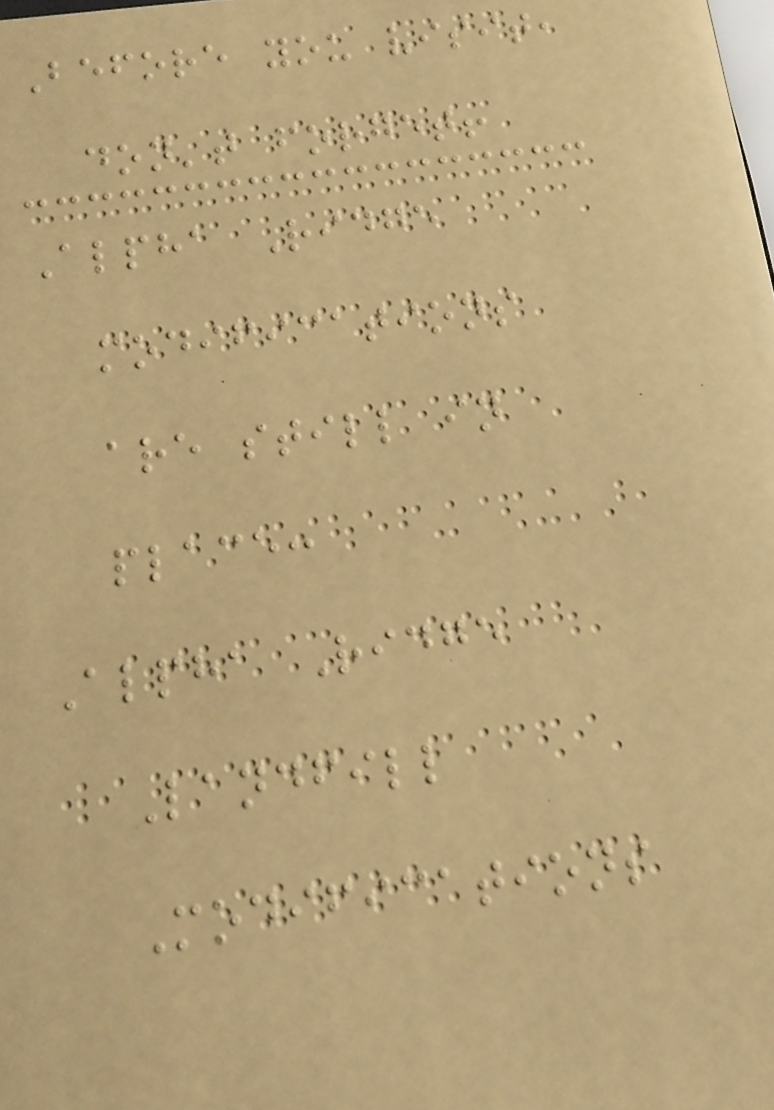Before you visit,
don't forget!
Alpha Ridge
modifications
are still in
place:
Alpha Ridge
Landfill
Modifications
